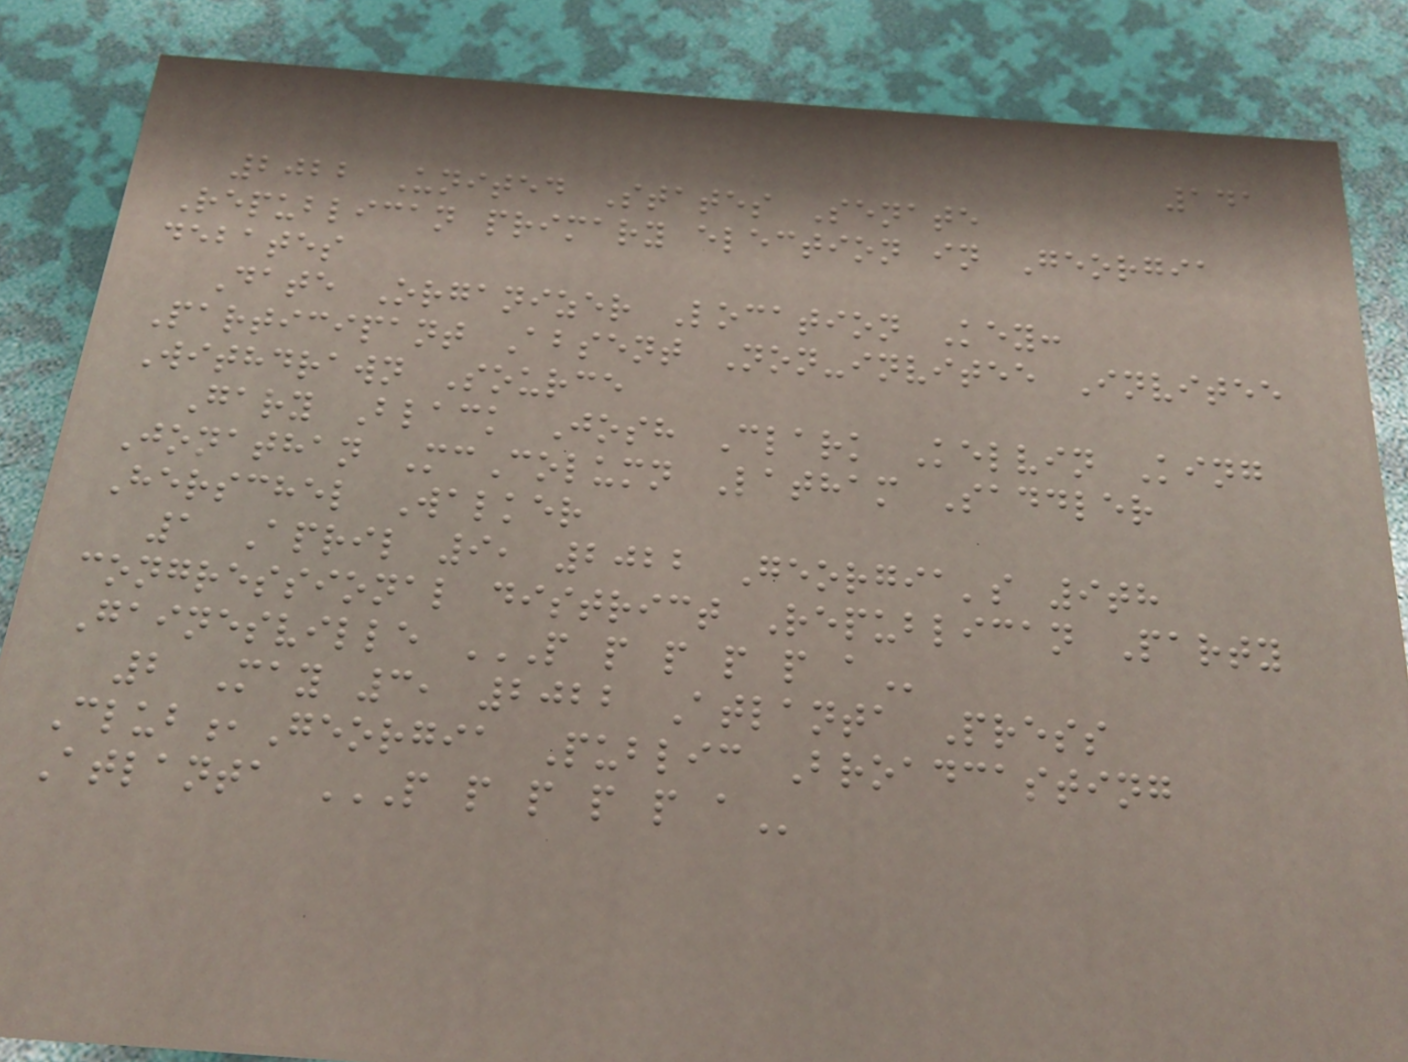141
2022 United States Senate
Republican primary election in Georgia
debates
Date Organizer Location Key:
Participant Absent Non-invitee Invitee
Withdrawn Source
Gary Black Josh Clark Kelvin King
Jonathan McColumn Latham Saddler
Herschel Walker
1 April 9, 2022 Georgia's 9th
congressional district Republican Party
Gainesville P P P P P A
2 May 3, 2022 Atlanta Press
Club,Georgia Public Broadcasting
Atlanta P P P P P A
